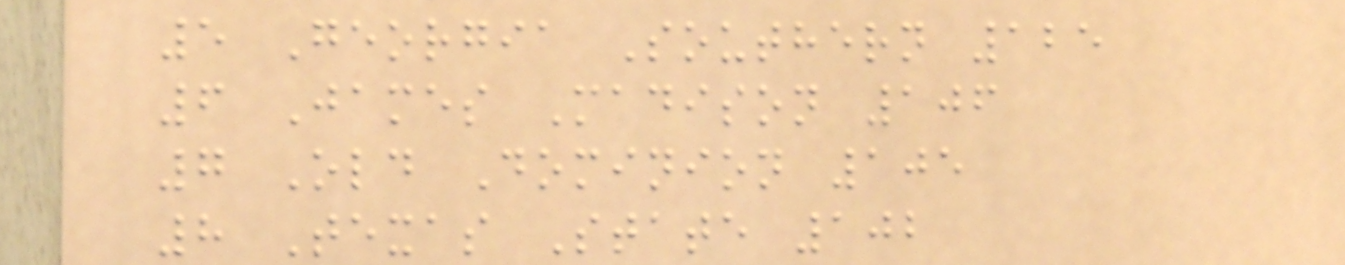5 Georgia Southern 125
6 James Madison 106
7 Old Dominion 105
8 Texas State 102
